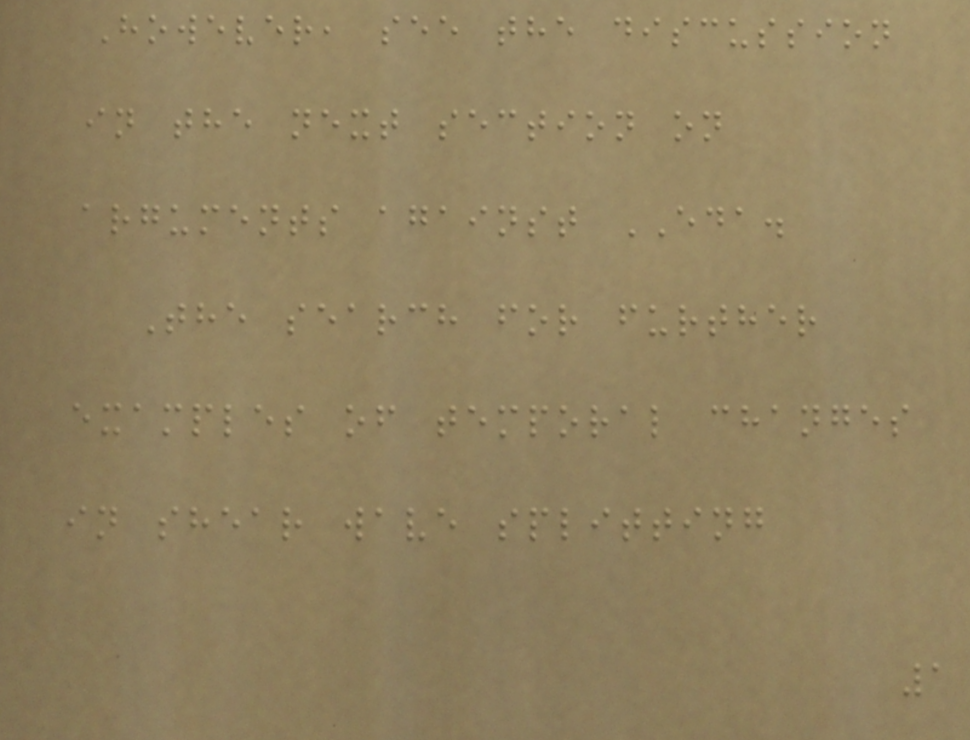However, see the discussion
in the next section on
arguments against EDA.
The search for further
examples of temporal changes
in shear wave splitting
1
